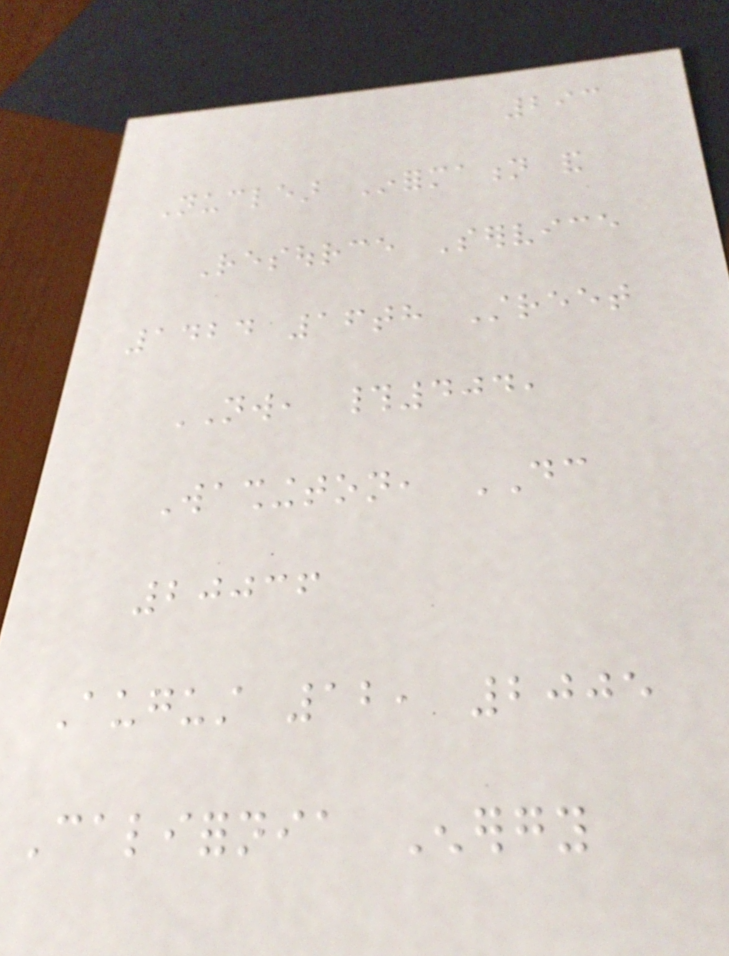293
Nuclear Information and
Resource Service
1424 16th Street
NW, #404,
Washington, DC
20036
August 12, 2005
California Energy
